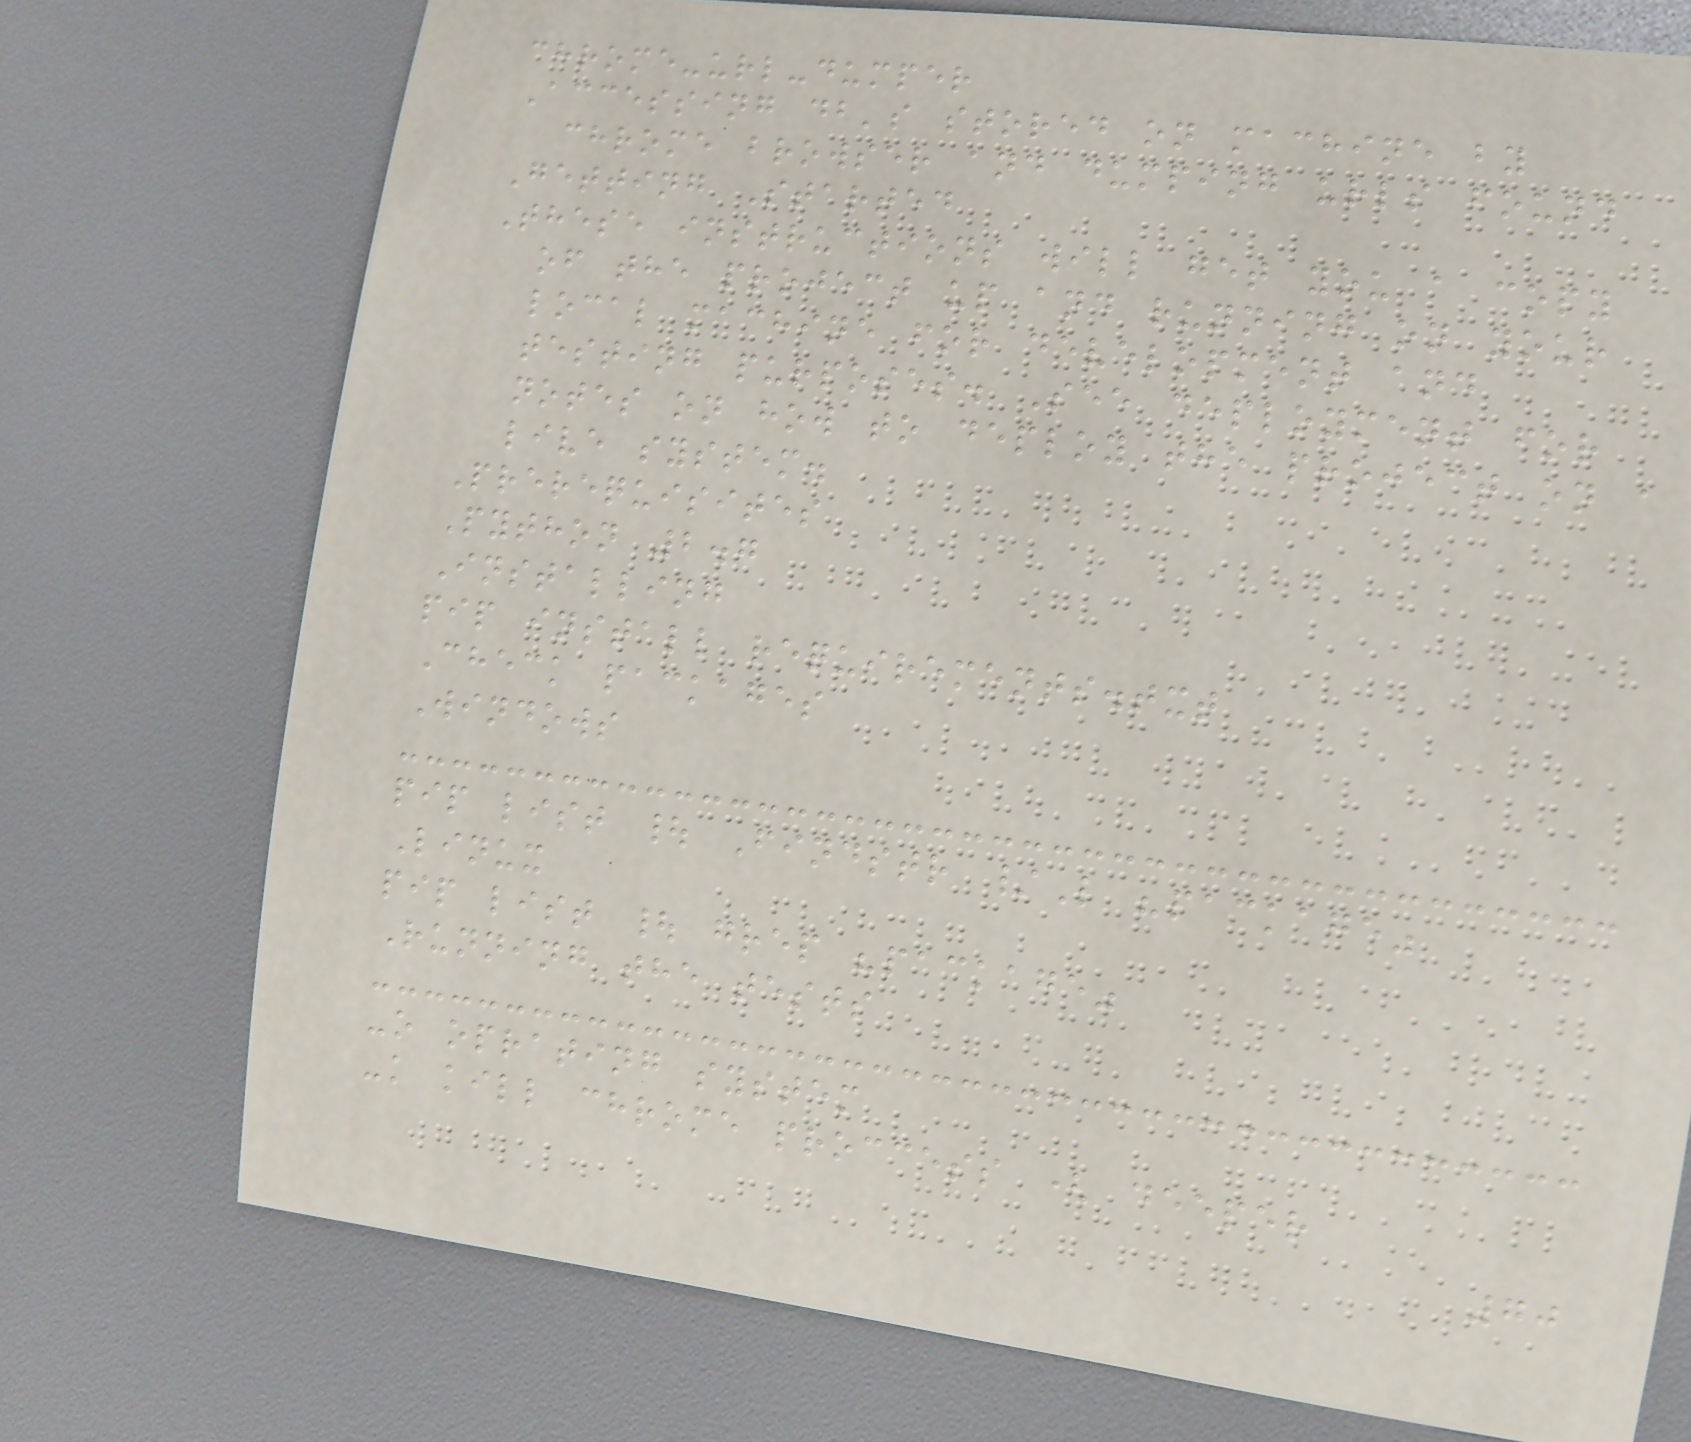chrome-url-dumper
Accessing db's stored on machine by
chrome browser and dumping urls found
Getting Started
These instructions will get you a copy
of the project up and running on your
local machine for development and
testing purposes. See deployment for
notes on how to deploy the project on a
live system.
Prerequisites
Python 2.7
Installing
pip install requirements.txt
Check packages
Windows
pip list | Findstr /L "package"
Linux
pip list | grep "package"
Running the tests
-o oprating system
-k kill chrome proccess ( deeper
70
